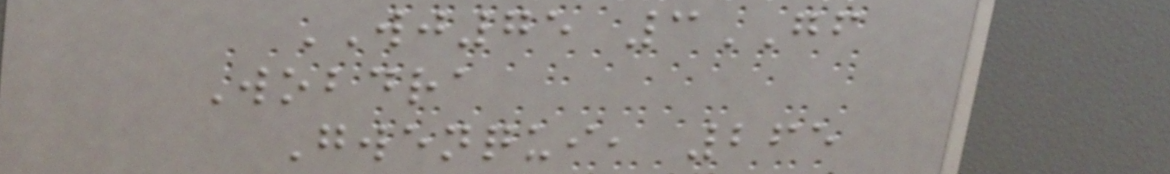WJ75 3GF
Wobdra
Gwenqui, 265
